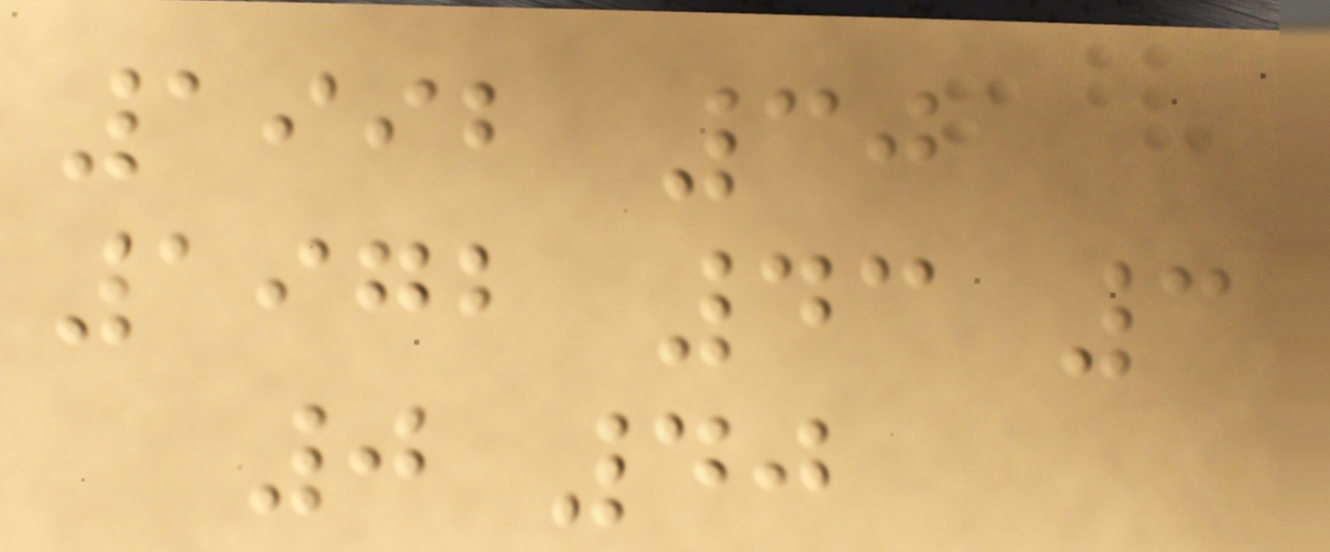1992 30
1972 43 3
0 40
